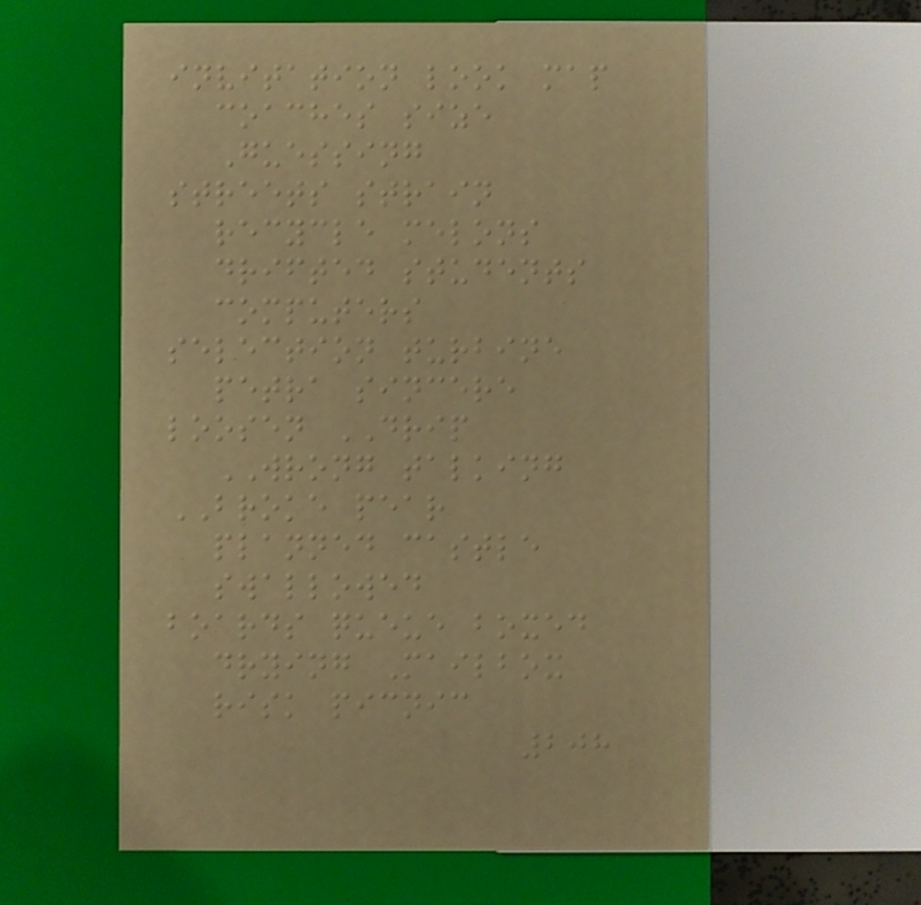invitation look map
coaches size
Guessing
streets strain
recycle melons
drifted students
computers
selection turbine
petra sincere
loosen DRIP
WRONG talking
BROKE pear
planned castle
swallowed
boards queue boxed
drying Mailbox
risk picnic
208
